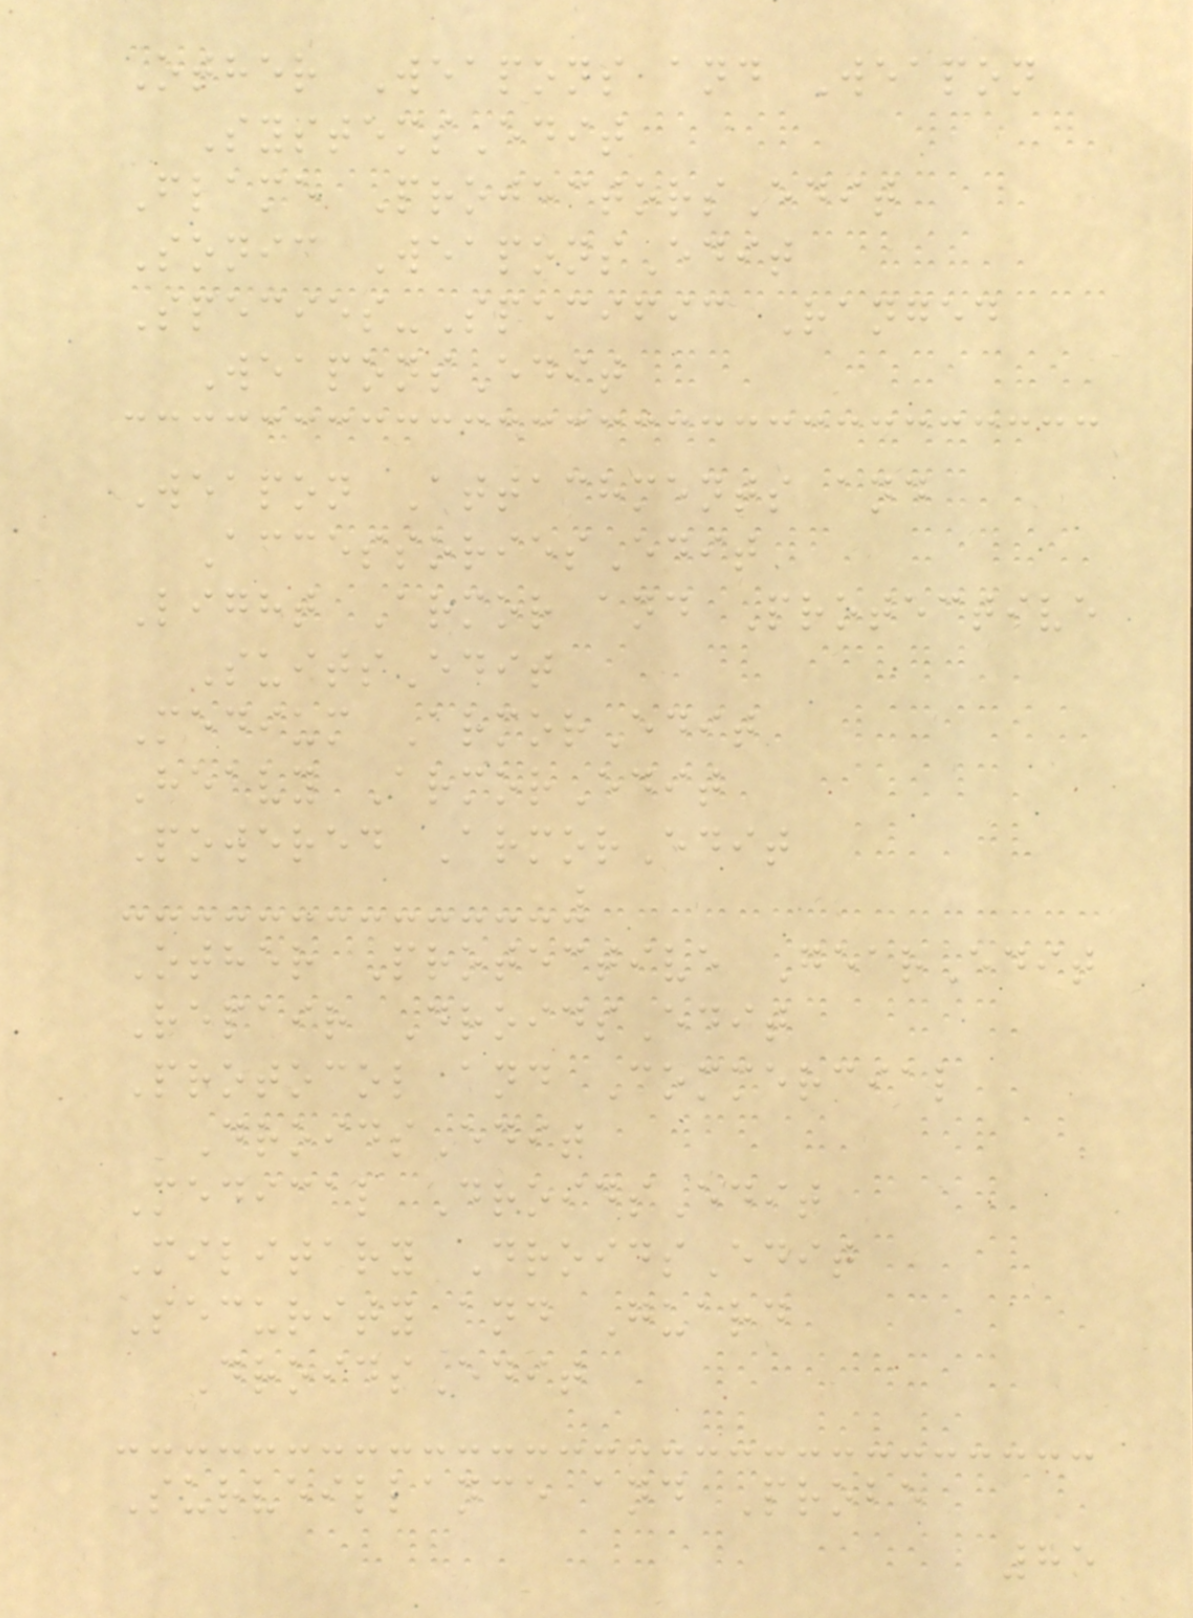Other Weapons and Weapon
SystemsEdit
Flame ProjectorsEdit
Sonic WeaponsEdit
Species-Specific Ranged
WeaponsEdit
Weapon Attachments and
AccessoriesEdit
Light Armor and Protective
SuitsEdit
Medium ArmorEdit
Heavy ArmorEdit
Powered ArmorEdit
Other Protective GearEdit
Repair DroidsEdit
Protocol and Commercial
DroidsEdit
Medical DroidsEdit
Military DroidsEdit
Security and Guard
DroidsEdit
Surveillance and Probe
85
